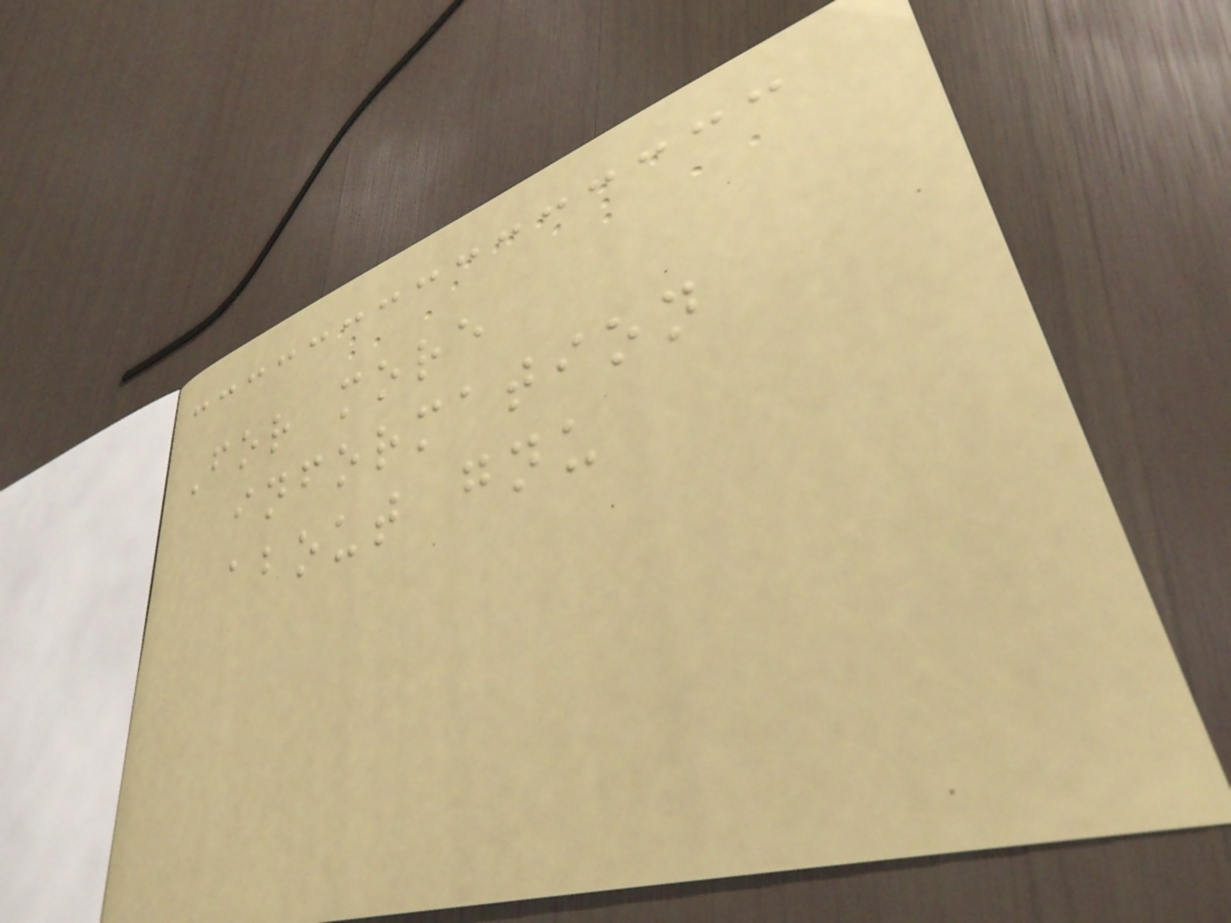For more
information
about gnu
